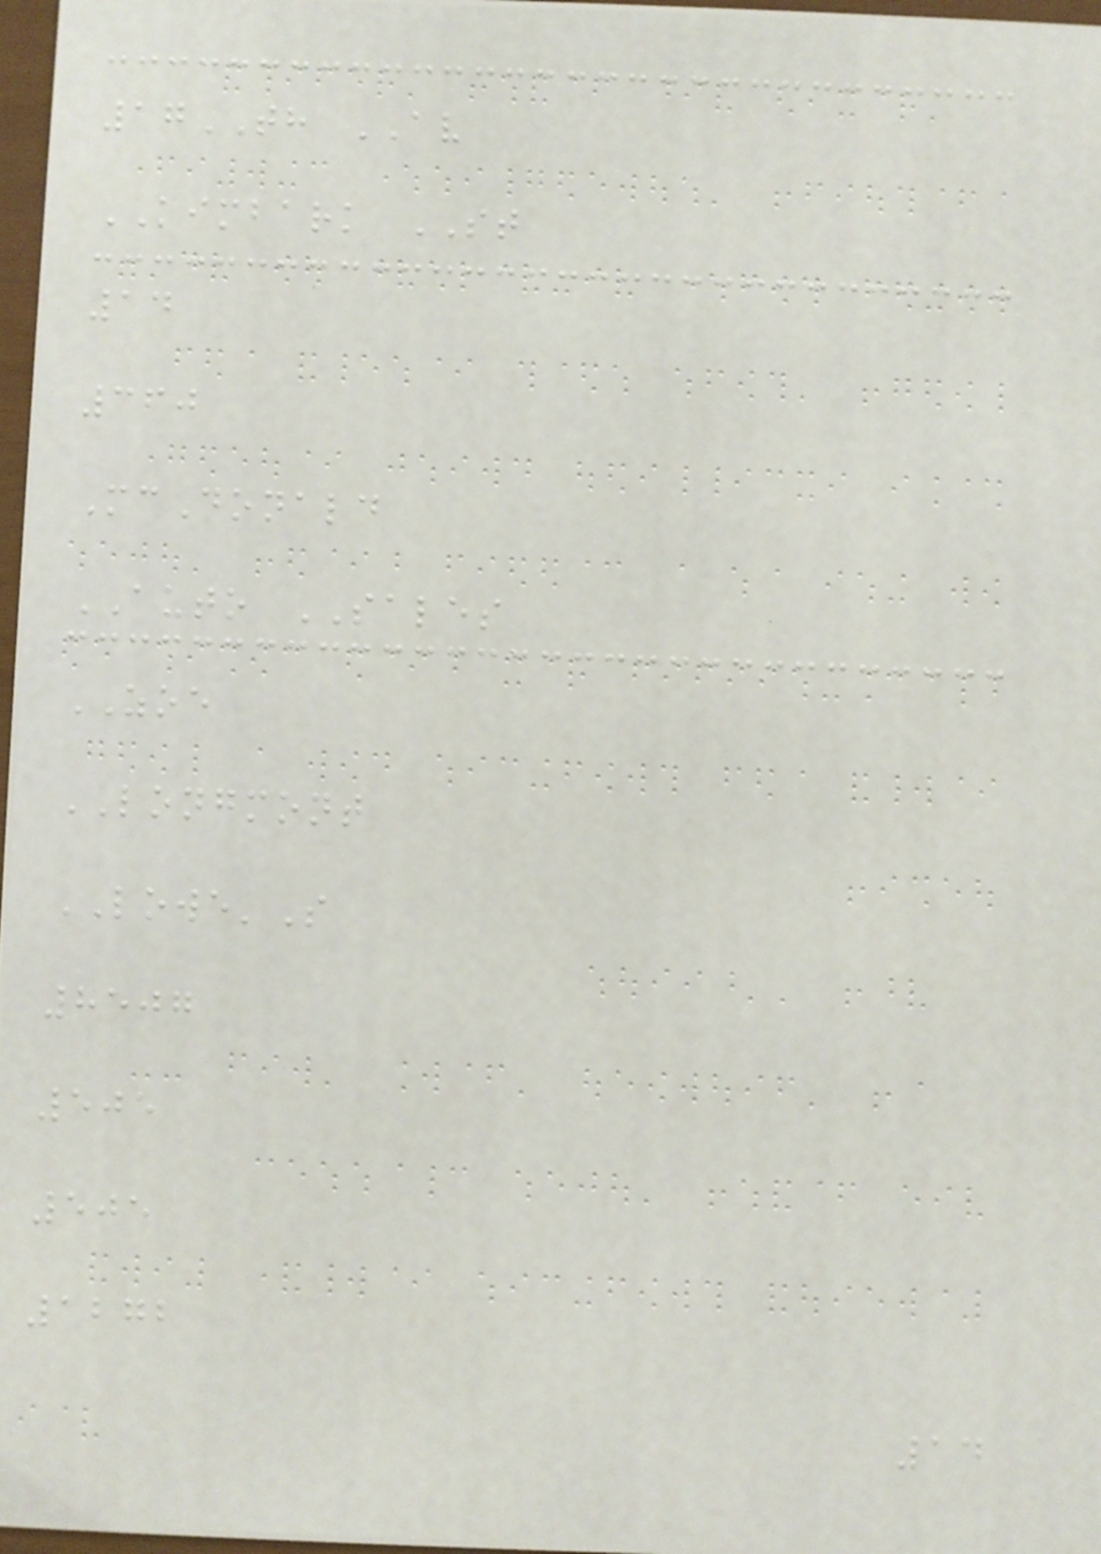17TH AV
KIMBARK ST
14
360
McDonald
AUTO SALES
ZOE
LONGMONT
LOWE'S
8507
505
505
1272
14
